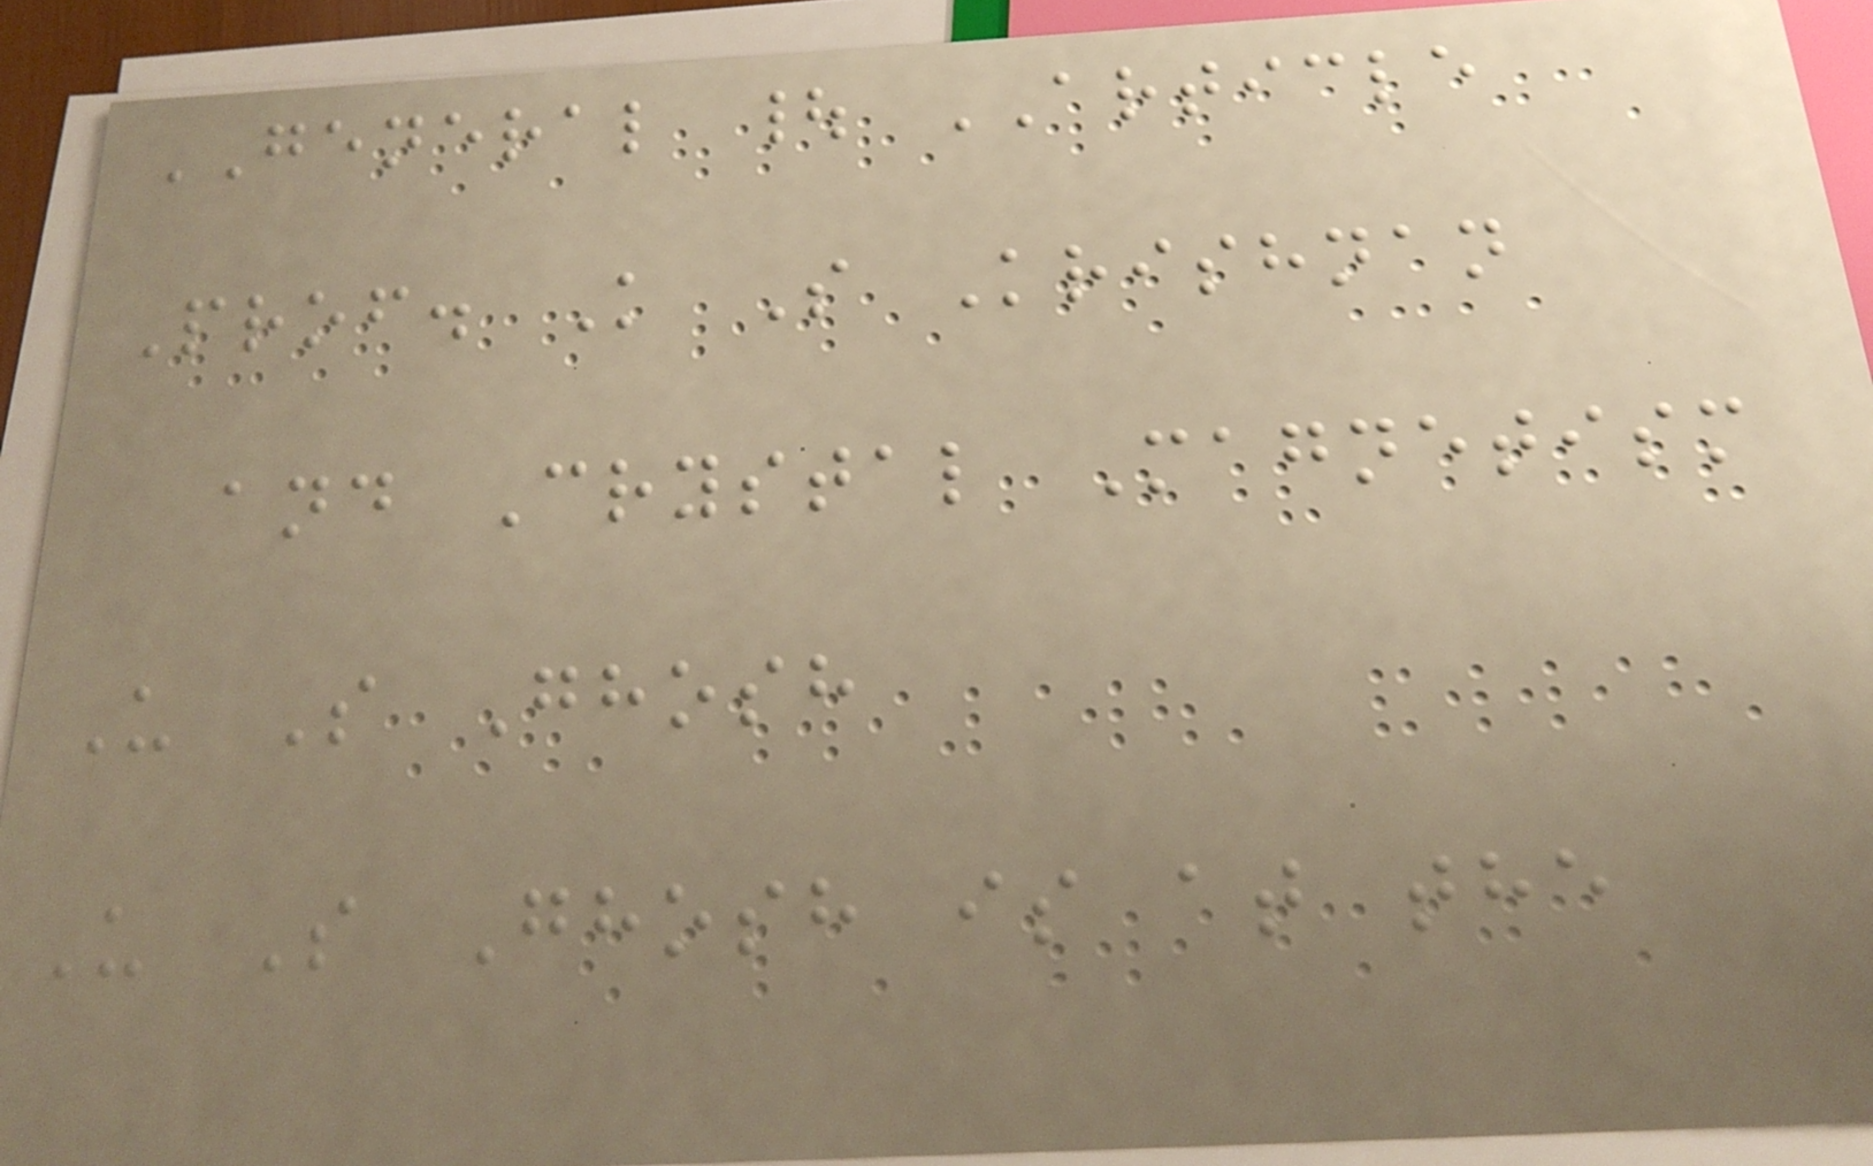GENERAL | ARTICLE
Prof. K S Krishnan
and Crystal Magnetism
U S Ghosh
U S Ghosh is at the
